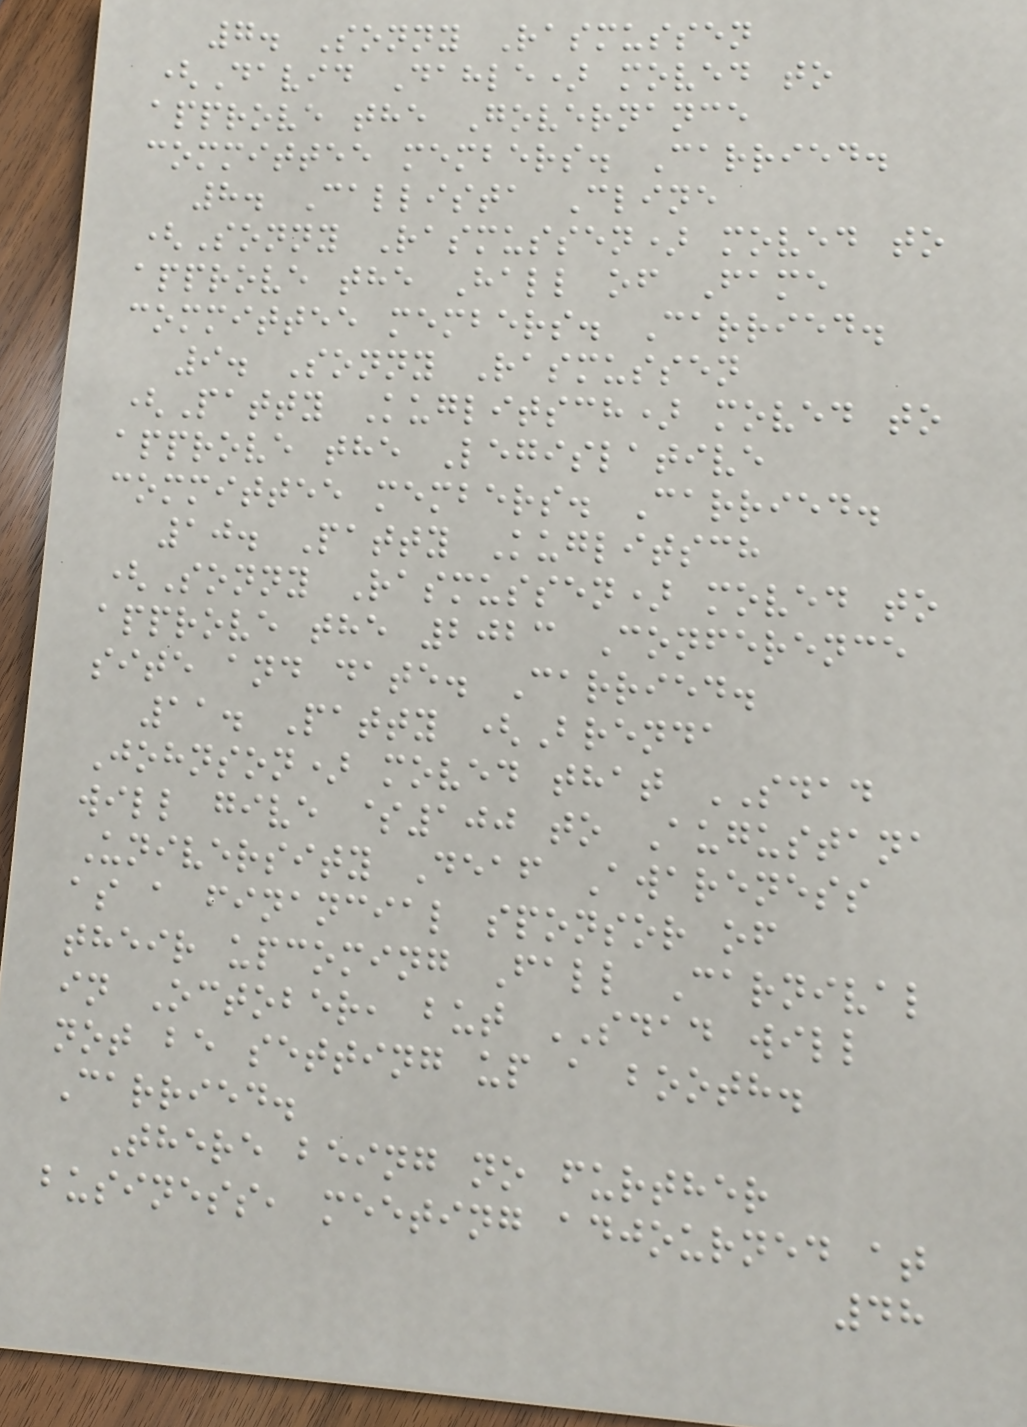7. Sonny Rasmussen
(David Dahle) moved to
approve the Governance
committee members. Carried.
8. Callista Cline
(Sonny Rasmussen) moved to
approve the Hall of Fame
committee members. Carried.
9. Sonny Rasmussen
(Patty Kuglitsch) moved to
approve the Legislative
committee members. Carried.
10. Patty Kuglitsch
(Sonny Rasmussen) moved to
approve the 2023 Conference
site and date. Carried.
11. Patty (Brenda
Johnson) moved that SDAD
will give $100 to Augustana
University Deaf Awareness
as a financial sponsor of
their upcoming Fall Carnival
in October, but SDAD will
not be setting up a booth.
Carried.
There being no further
business, meeting adjourned at
48
